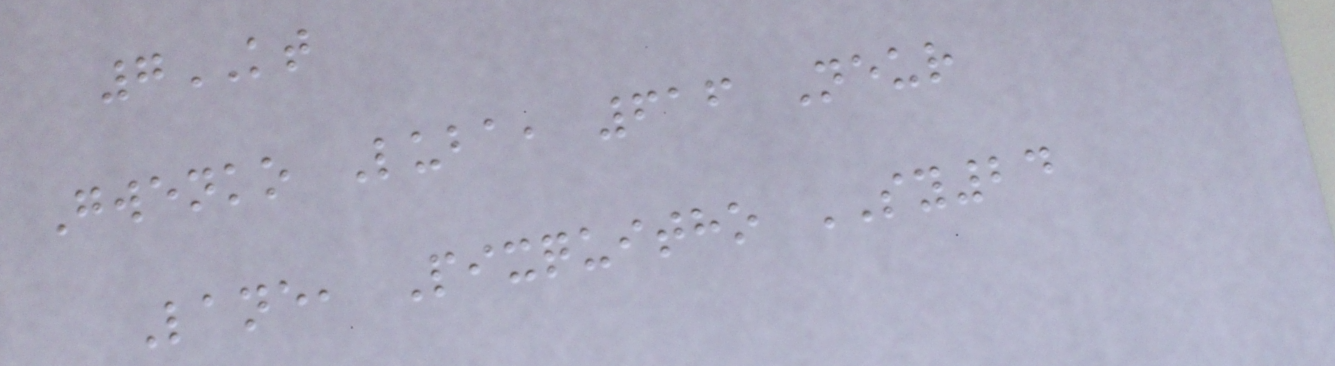7KT
Gwenko Luba, 616 Neur
Lane, Pixquitho SY24
